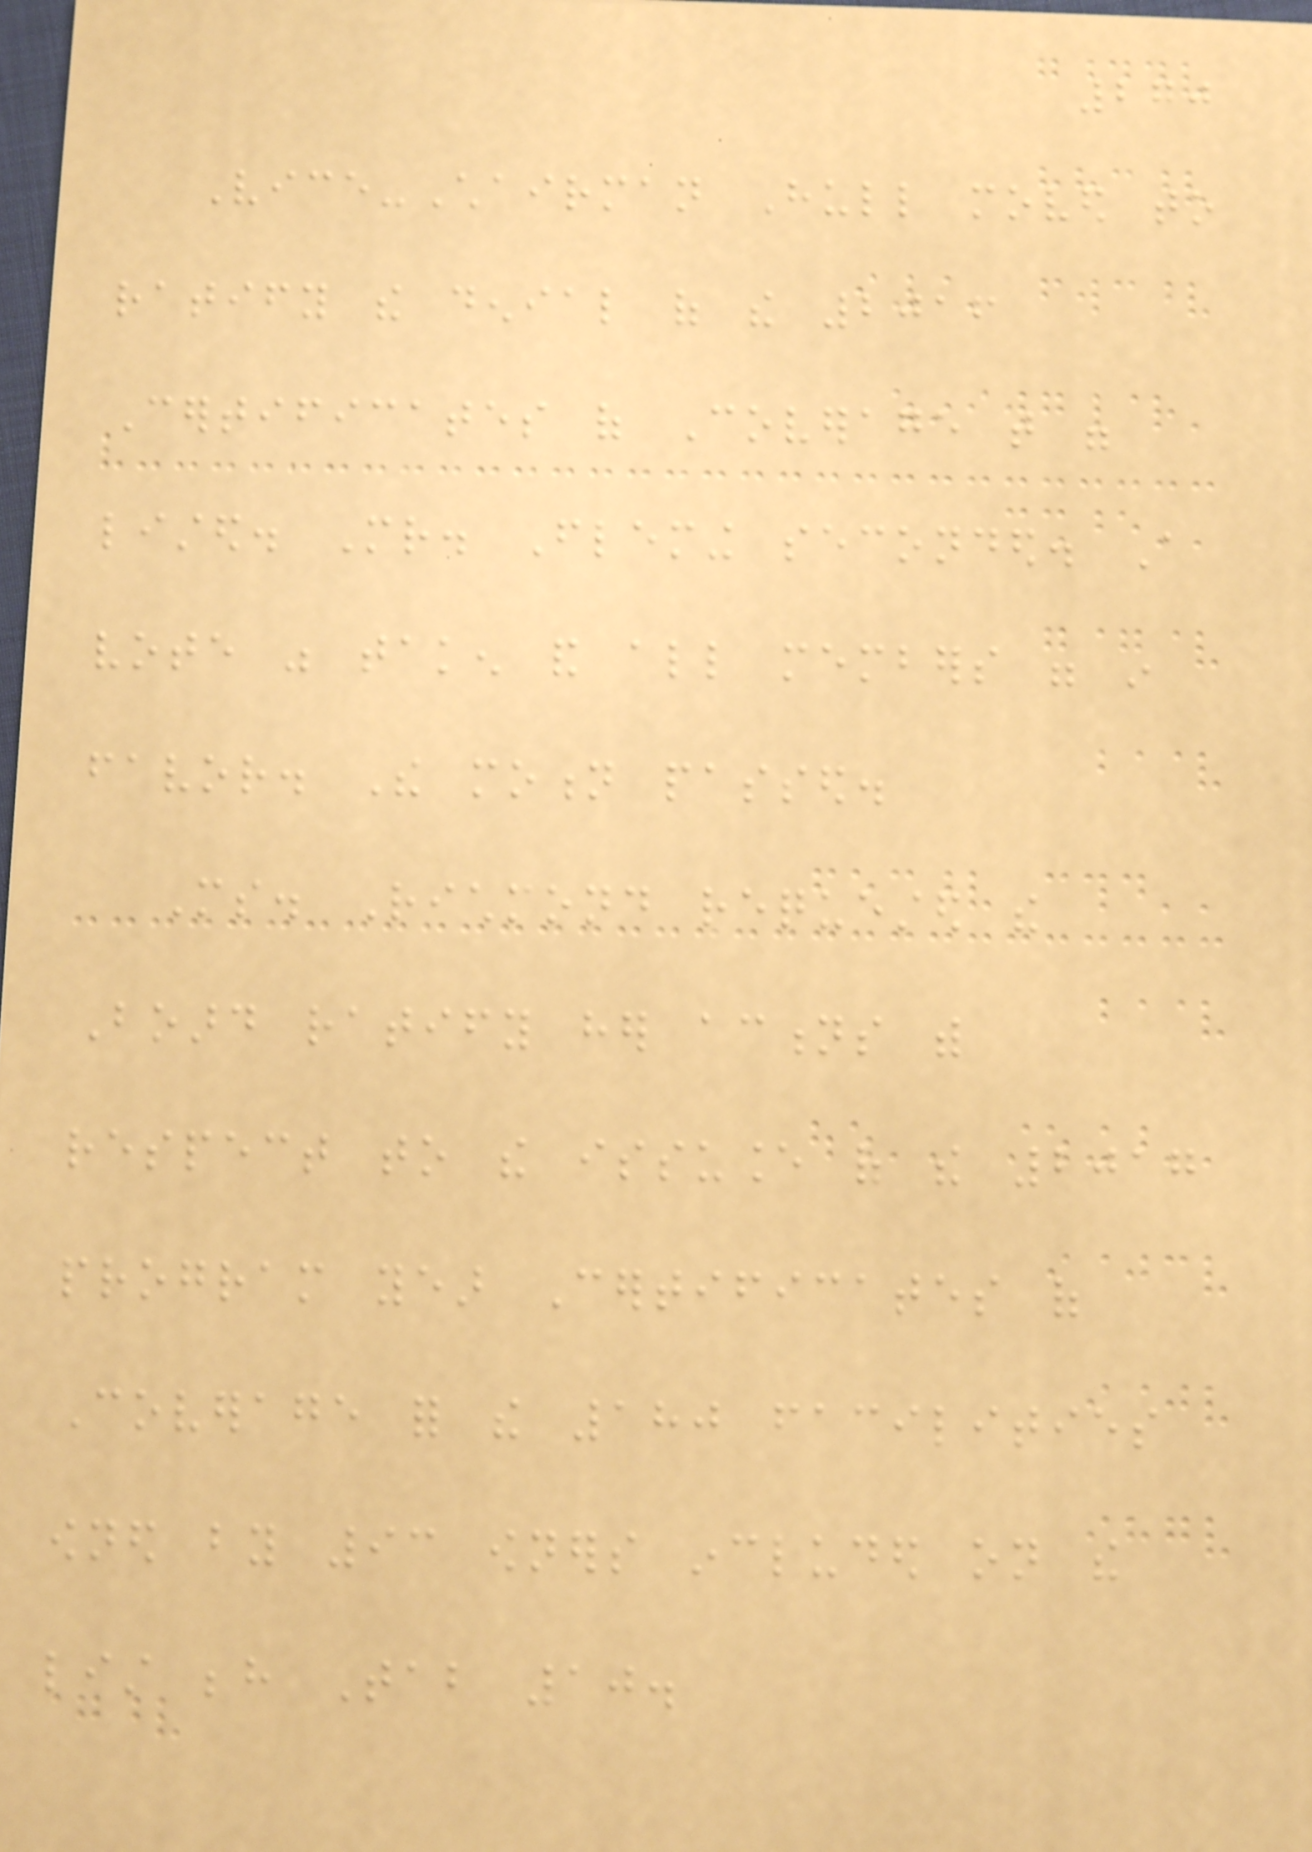270
Vice-Chairman Hull moved to
ratify the denial of the 2016
Certificates of Coverage that were
listed. Mr. Fleming seconded. A
vote was taken and all members were in
favor. The motion passed.
Ms. Richmond requested the
Board ratify her actions with
respect to the issuance of the 2017
program year Certificates of
Coverage for the 180 facilities
owned by 93 owners included on the
list behind Tab 10.
